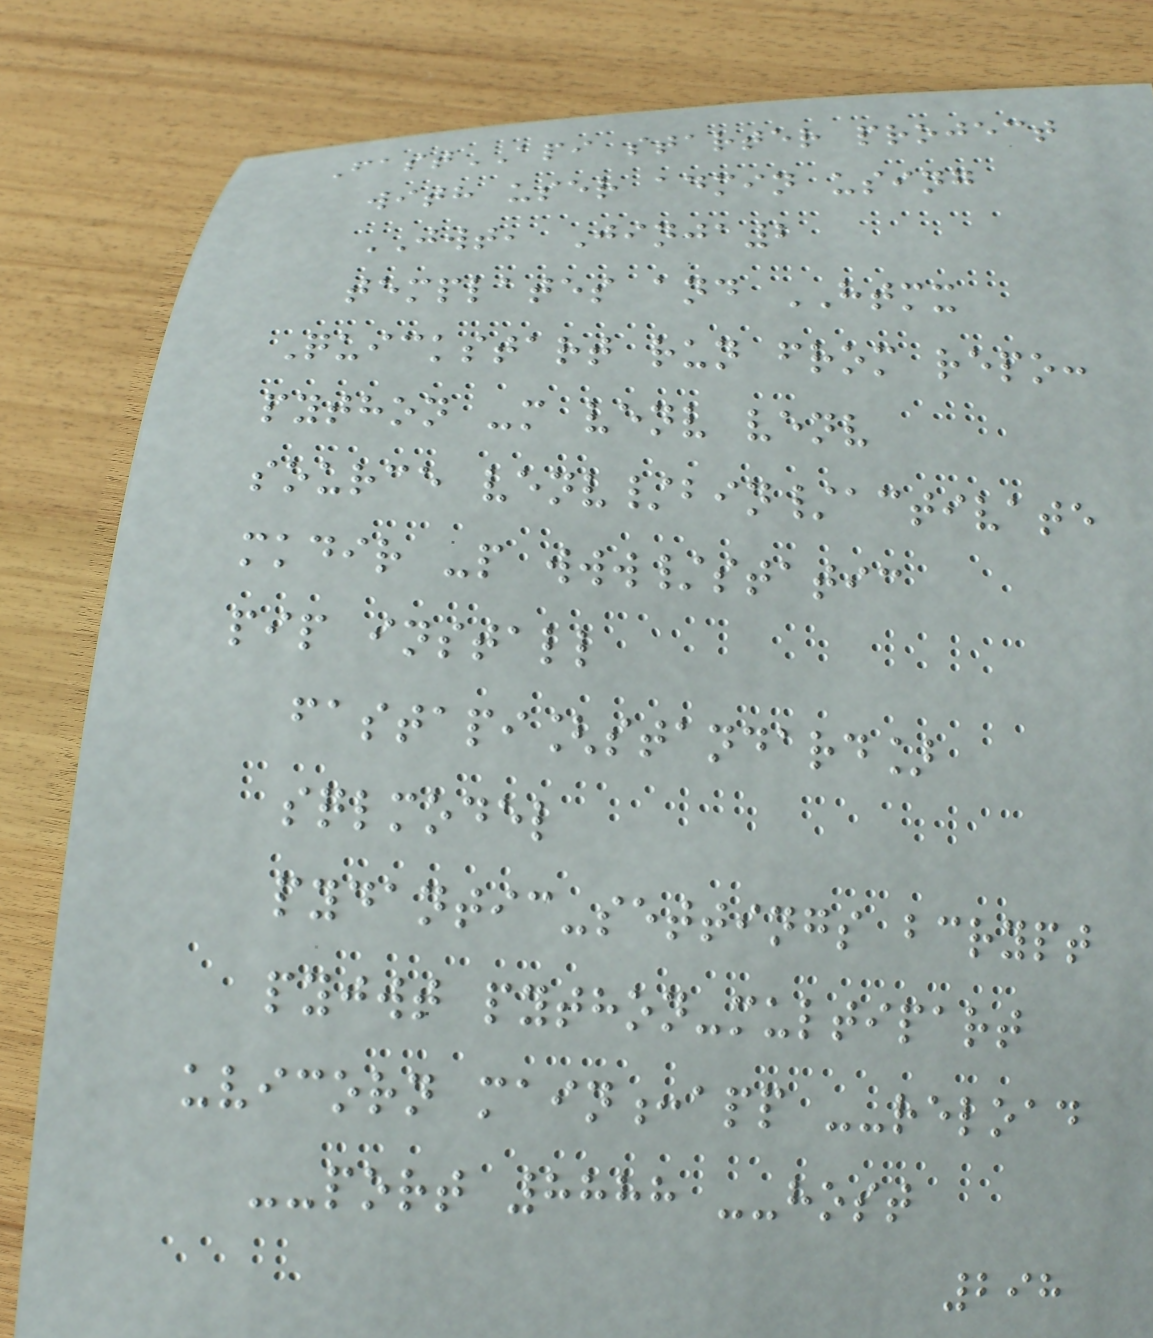FastAPI starter project
with user admin using
JWT, Jinja2
templates and HTMX
Quickstart run from repo:
python -m venv venv
source venv/bin/activate
mkdir -p www/static
pip install
fastapi[standard]
sqlmodel
pydantic-settings bcrypt
pyjwt python-multipart
uvicorn main:app --reload
--port 8888 --host
298
